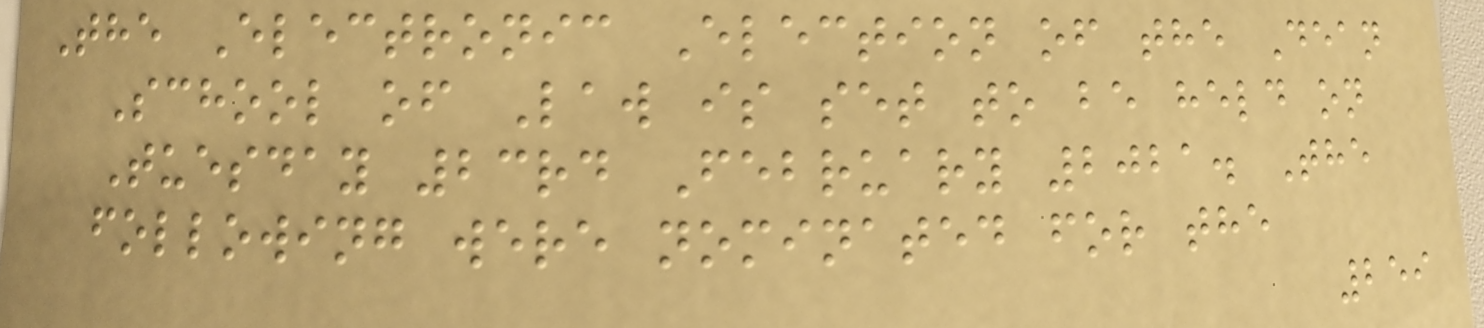The Electronic Election of the Dean
School of Law is set to be held on
Tuesday 23rd February 2021. The
following were nominated for the
259
